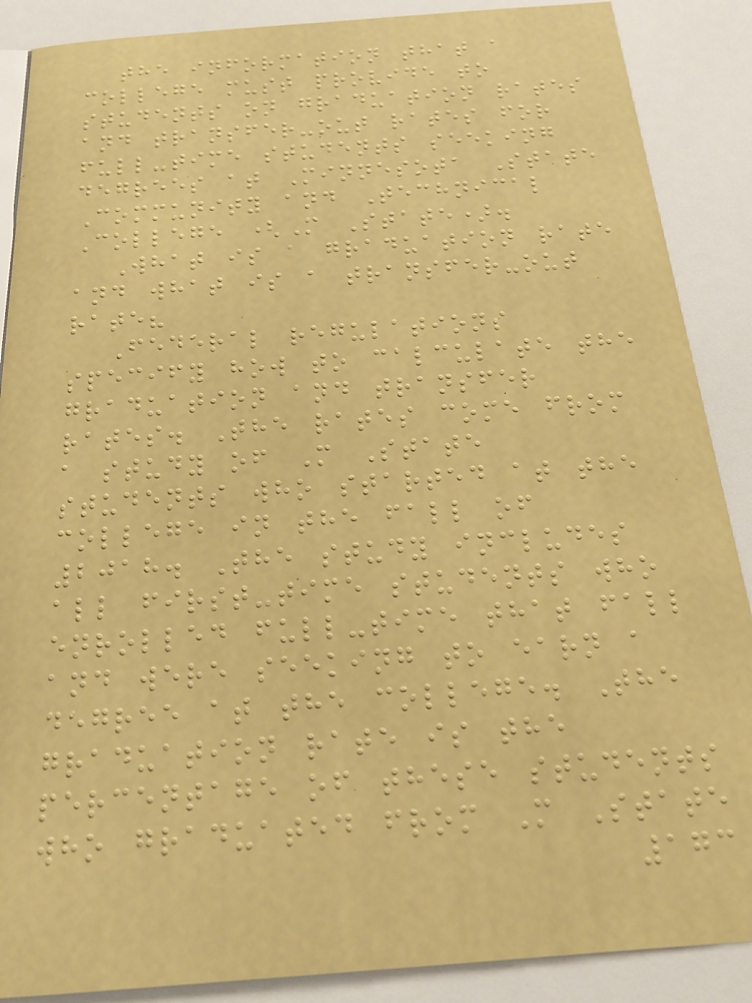the information that a
college must provide to
students on graduation rates
and transfer-out rates for
full-time students seeking
degrees at Minnesota State
Community and Technical
College (M State).
What is a graduation rate
and what is a transfer-out
rate?
Federal regulations
specify how to calculate the
graduation and transfer
rates. The rates come from
a study of M State
students who started at the
college in the fall of
2018. The study includes
all first-time students who
enrolled full-time that fall
and were seeking to earn a
degree at the college. The
graduation rate is the
percentage of these students
who graduated from M State
173
